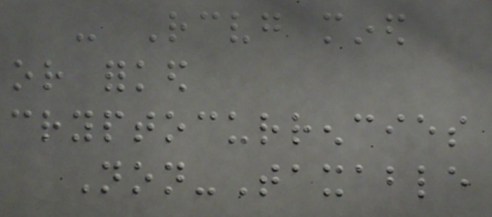- Receiving mined
or forked
cryptocurrencies
Non-Taxable
